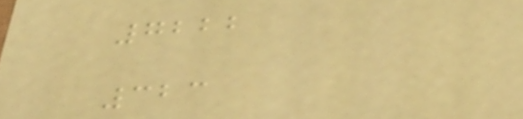7222
323
